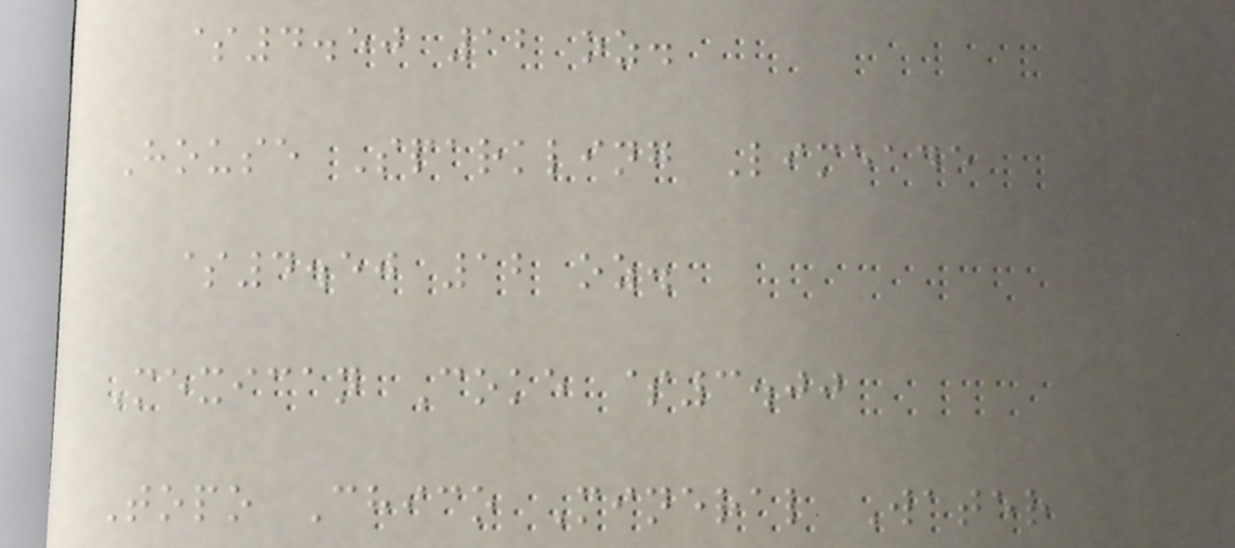$4.50 12 oz.
House Sparkling Limeade
$4.50 12 oz.
Mexican Coke $3.00
Topo Chico Mineral Water
